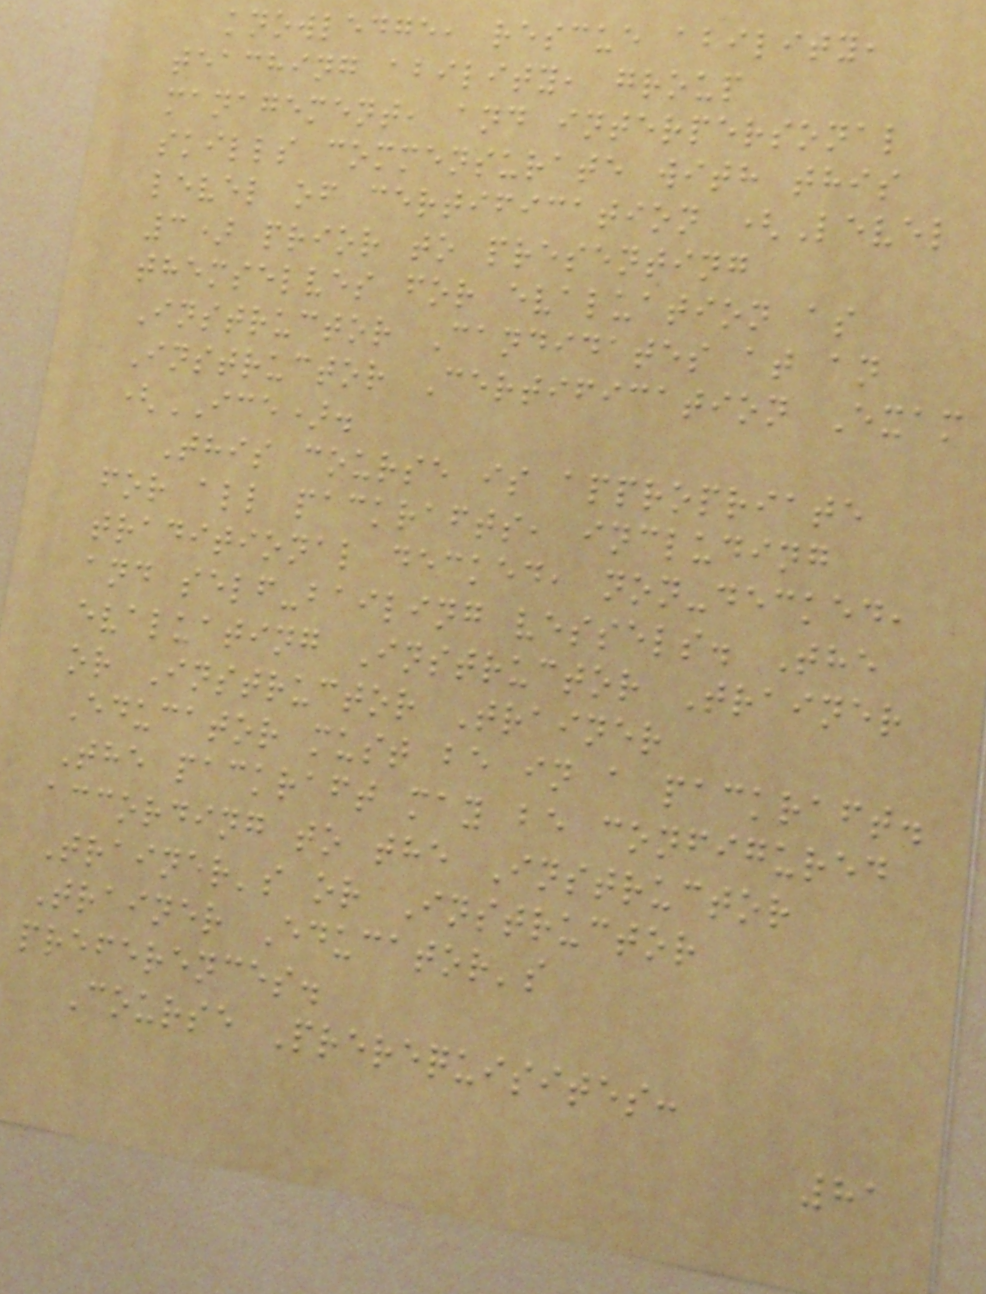knowledge, rescue ability,
teaching ability, group
management, and interpersonal
skills commensurate with this
level of certification (Level
3) prior to presenting
themselves for evaluation as
Instructor Candidates at an
Instructor Certification Exam
(ICE).
This course is appropriate
for all packrafts, including
traditional decked, non-decked,
and self-bailing vessels. The
evaluating Instructor Trainer
or Instructor Trainer
Educator must be in a packraft.
The packraft may be configured
according to the Instructor
Trainer's or Instructor
Trainer Educator's
preferences.
Course Prerequisites:
81
